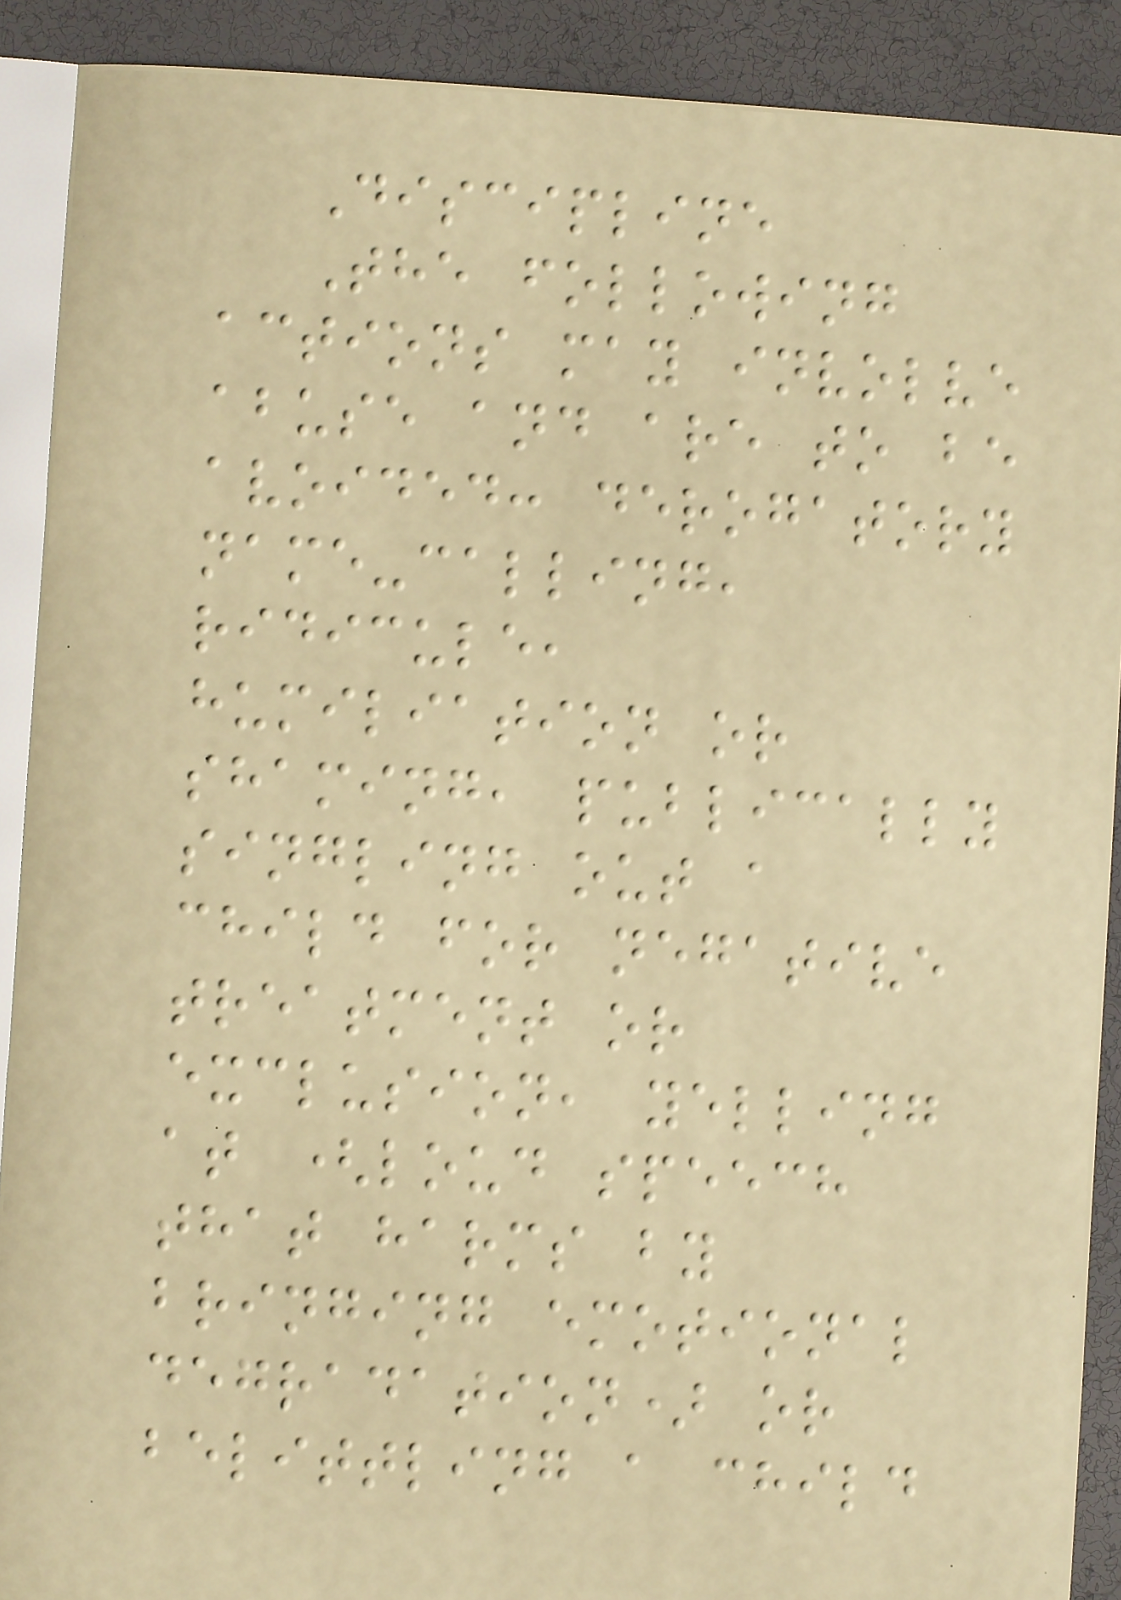Discipline
The following
actions may involve
abuse and are to be
avoided: derogatory
name-calling,
ridicule,
humiliation or
shaming, publically
singling out a
child for negative
treatment or
exclusion, yelling
at (loud speech
that harms by
bringing emotional
degradation) or
belittling a child
